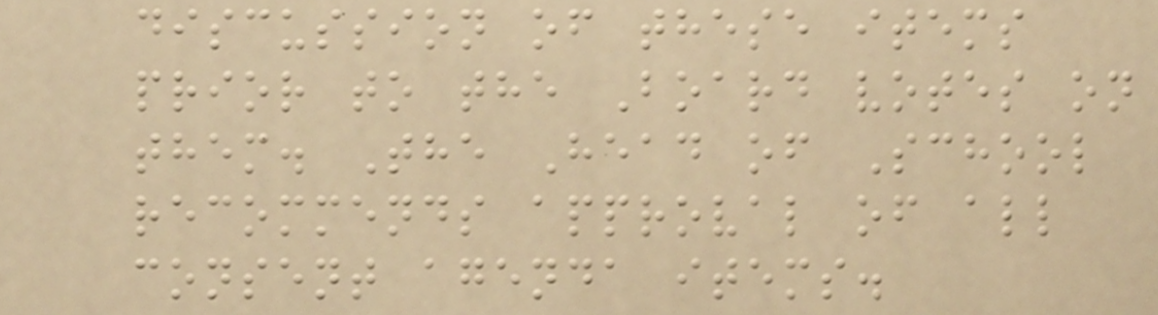discussion of these items
prior to the Board votes on
them. The Head of School
recommends approval of all
consent agenda items.
